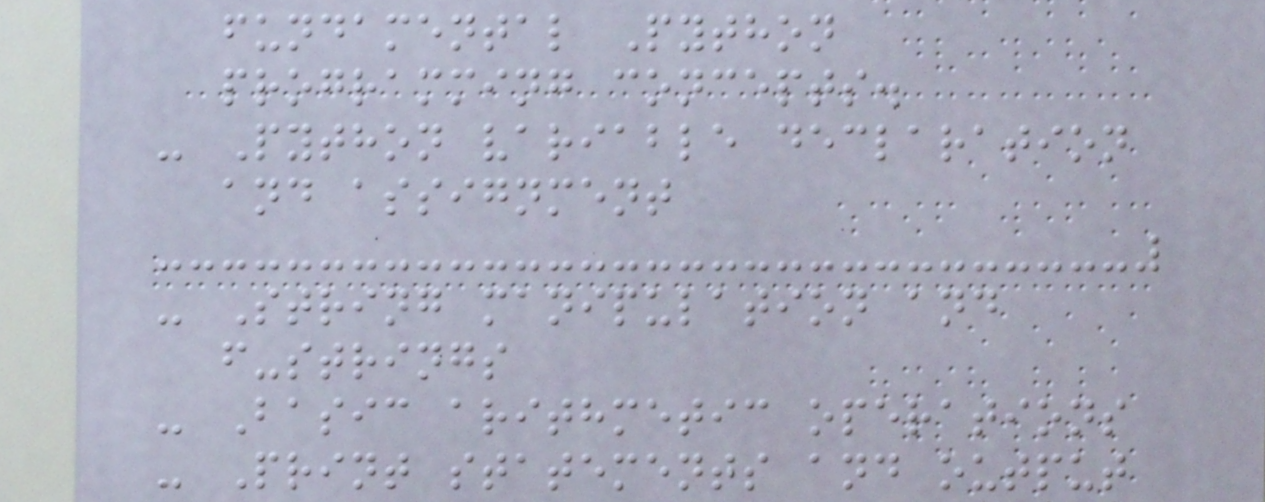fundamental Python
programming concepts.
- Python variable declaration
and assignment
- String manipulation and
f-strings
- Basic arithmetic operations
- Print statements and output
